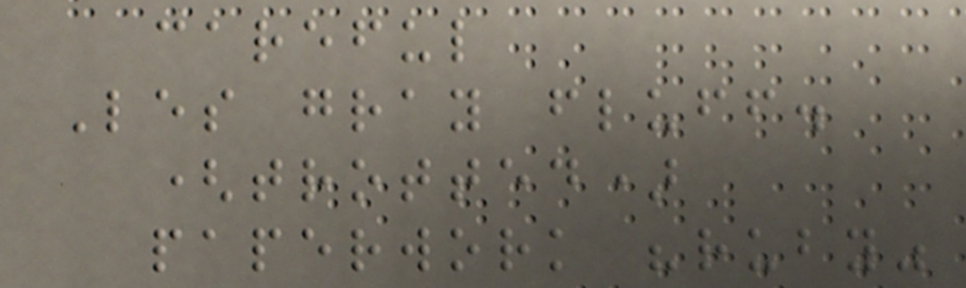careful
Les gray fluff.
(trotted)
paperwork "ruby"
